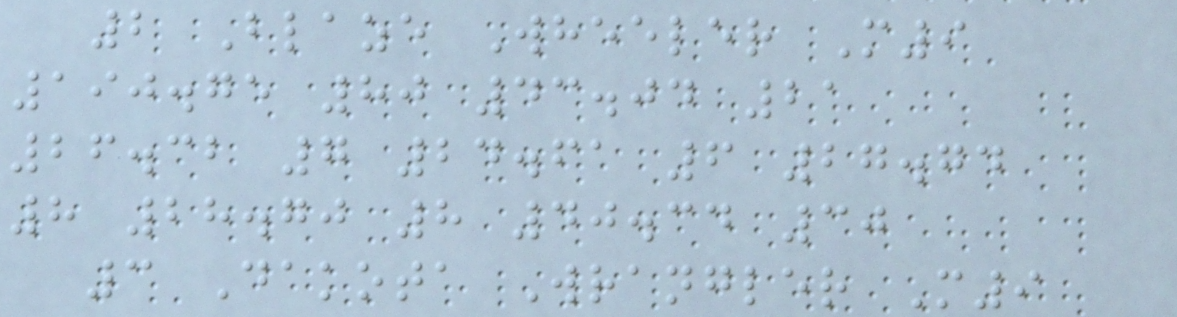2 Blaze Wheeler M9
190.75 80 43.04 21
26.32 7 24.61 6 27.74
8 28.70 8 40.34 30
3 Dakota Wrangler M9
